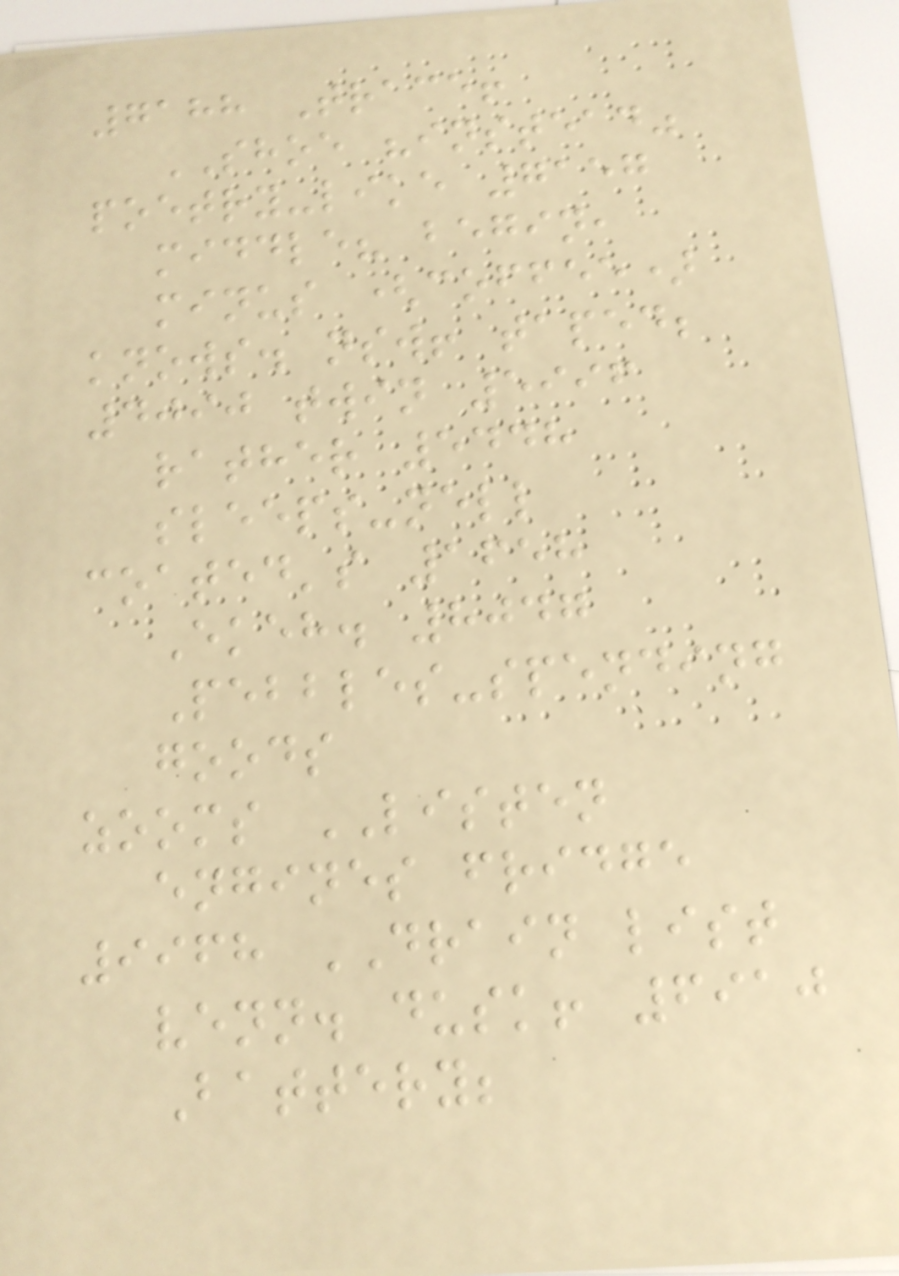7188 Trace!
SHOE "instead"
poetry-like 7157
middle? begin,
minus (coffee)
knows. nsw! taped;
4090 twin 5996
rather 5448
sleeps-nell
coated's 1658
Ekeh. 8047
Pebbles-spending
goods
zooms LISTEN
engines fridge
9968 DRAIN list
venn. dusk! 6910
Battery;
